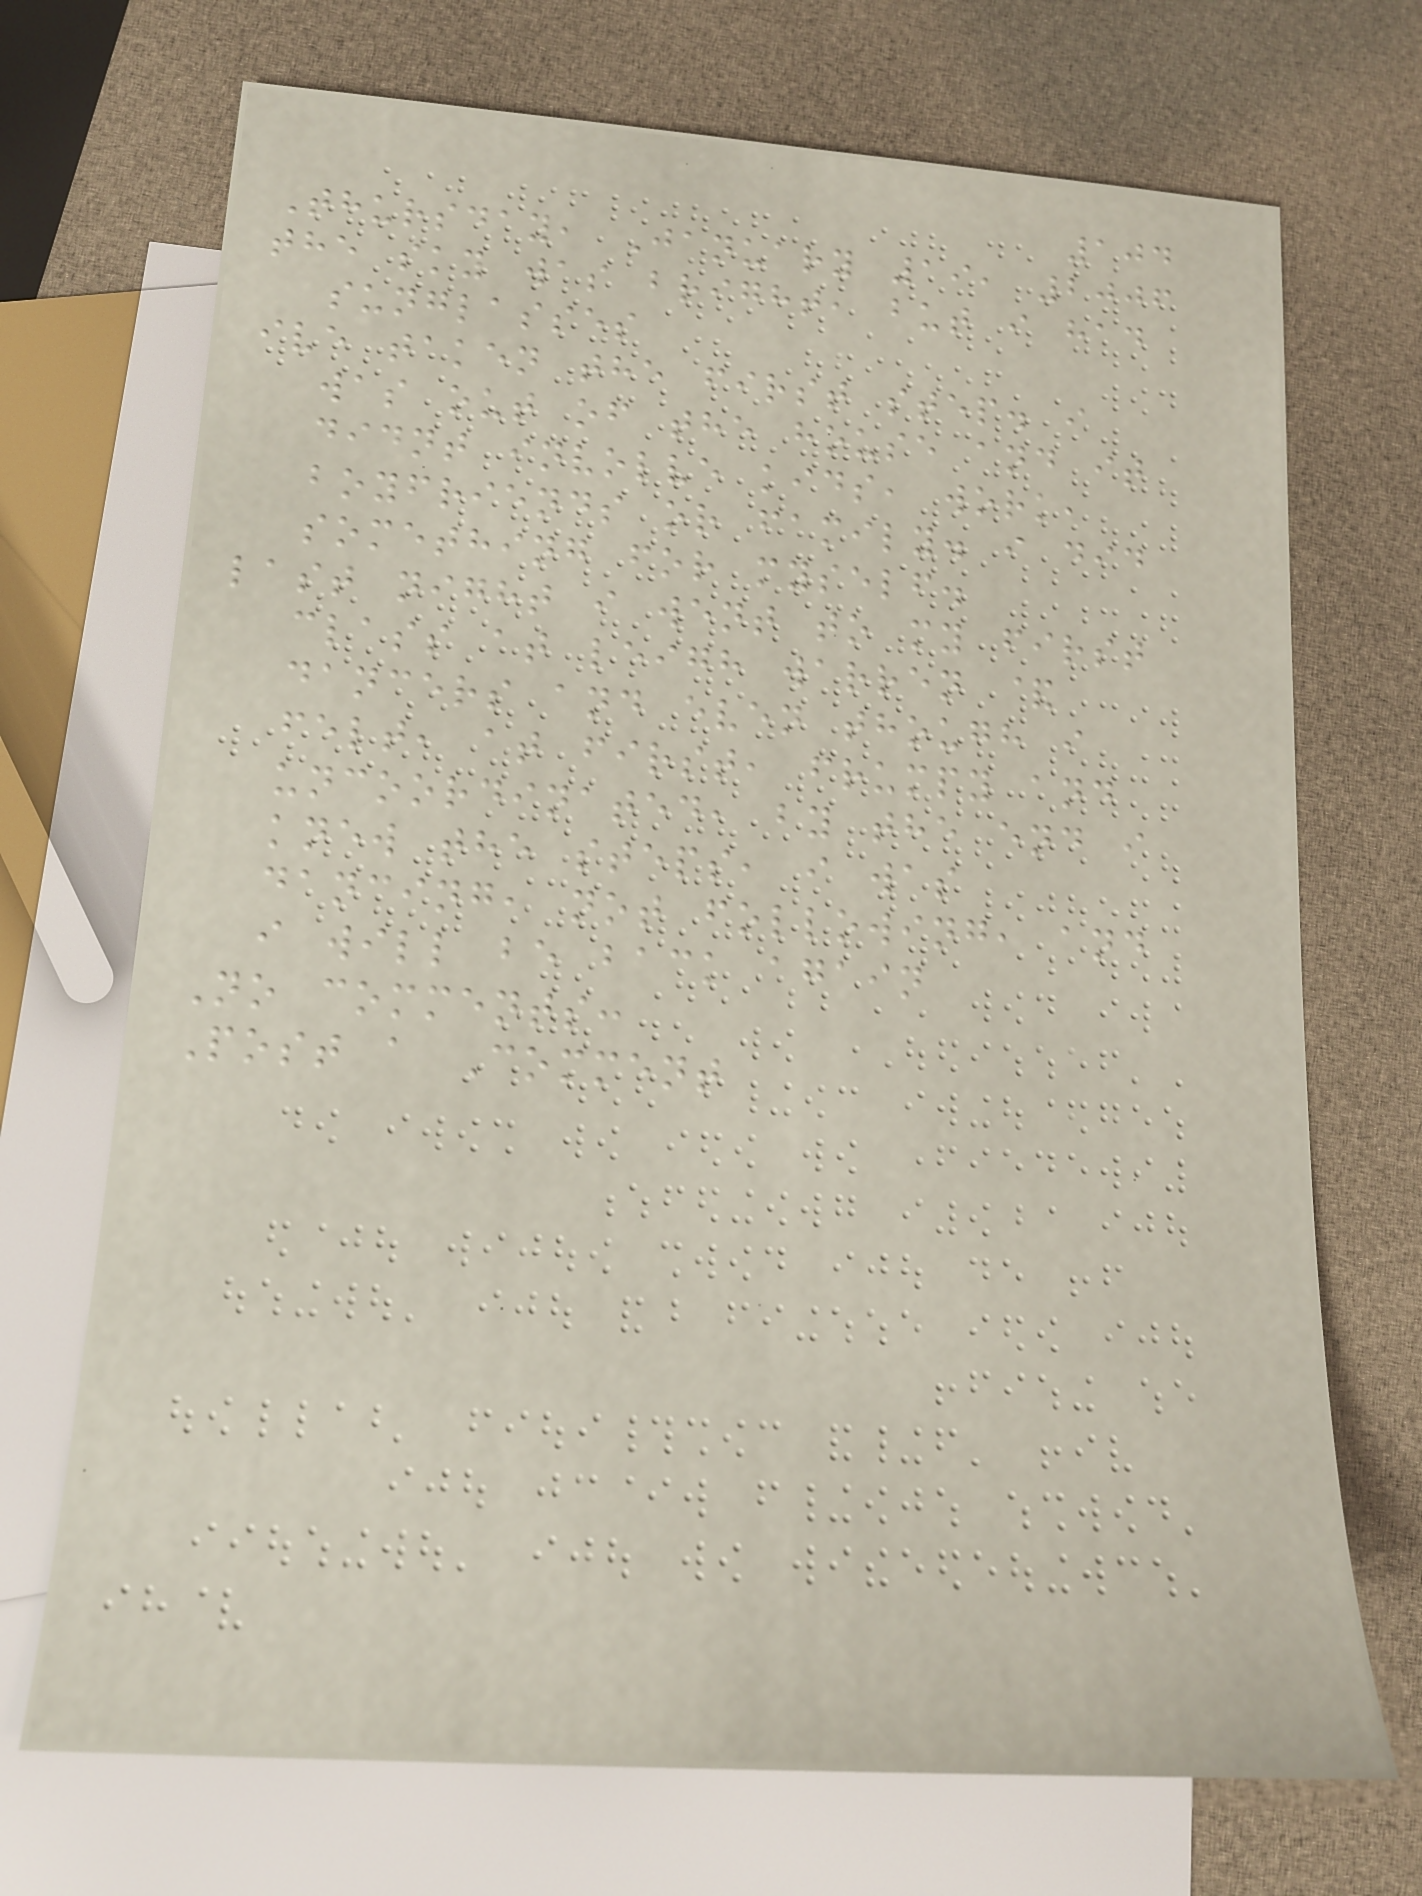104
Thursday, January 19, 2006
the sky was bright, but i had
sunglasses
ive taken the first step. i
was out of the house and it
didnt involve kids, work,
boyfriends or family. i did
something for myself.
last night i went to my first
class at leigh warren &
dancers and even though i
felt, at first, frumpy and
uncoordinated, by the end i
knew the steps, i was
dancing, not following, and
i will be back again
No comments:
Post a Comment
